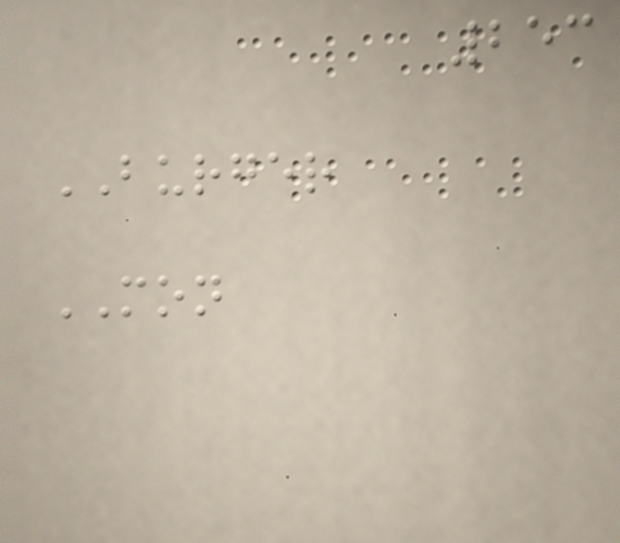253
BURGER
MON
